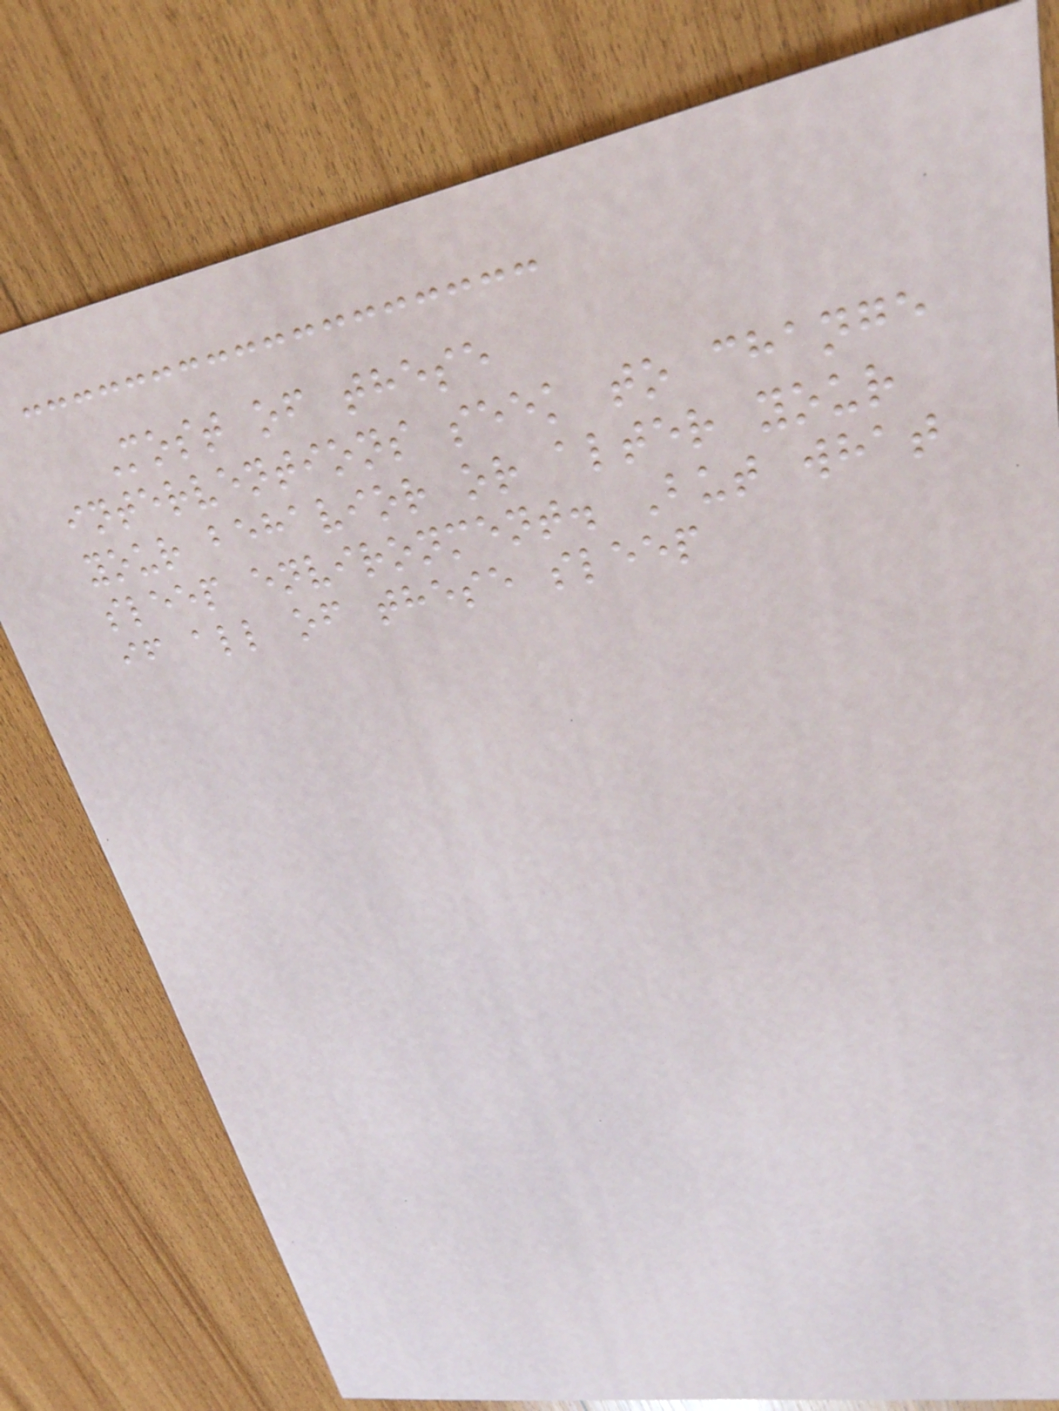Most of these
interventions seek to change
your behavior or alter your
sleep environment. But what
if all of these sleep
